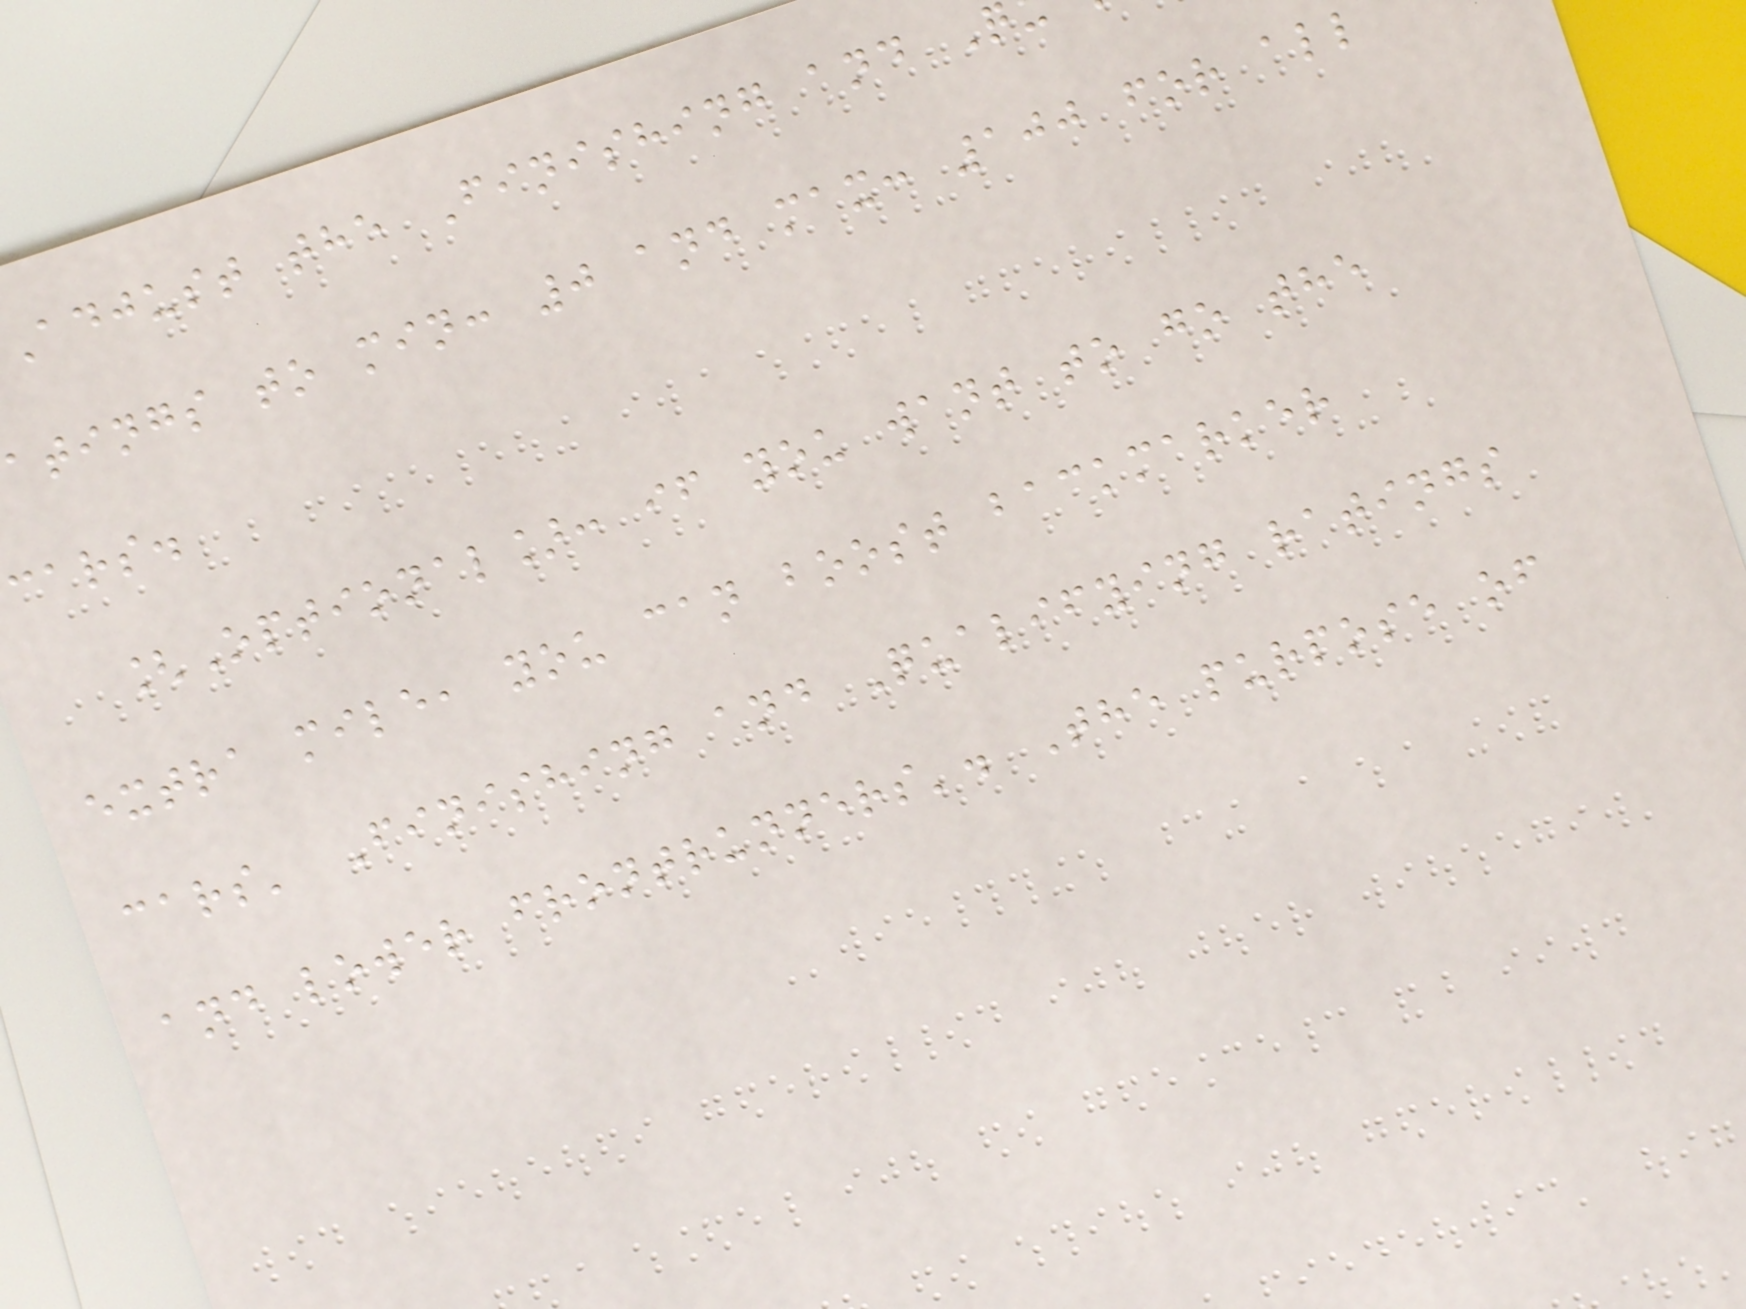Adjust the Finishing and Q
atings to min: 0 and max: 100 for all
cars.
[Optional]: if you want to go the
extra mile, you can boost backmarker
cars' Finishing and Qualifying ratings
and lower frontrunners'. The purpose of
